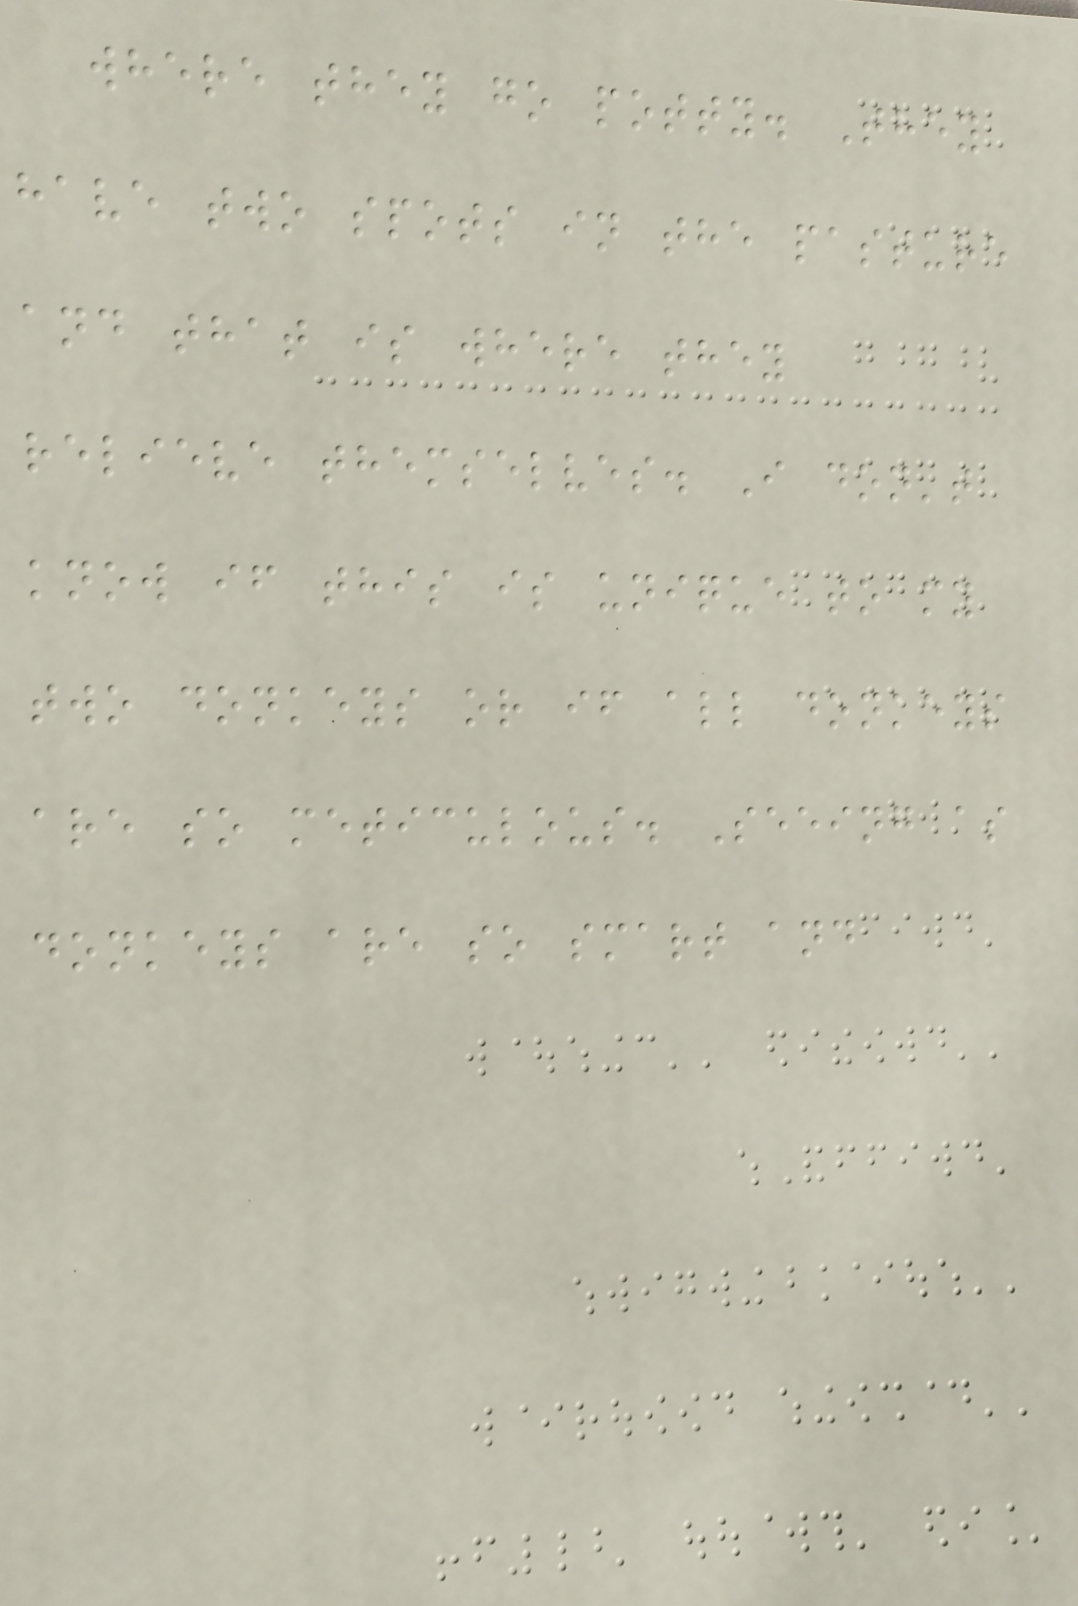where they go potty. They
have two spots in the pasture
and that is where they
relieve themselves. I don't
know if this is unique to my
two donkeys or if all donkeys
are so meticulous. Seeing as
donkeys are so smart and
